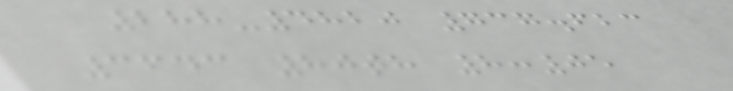288-4820 737.623
3643 80th 8:05
